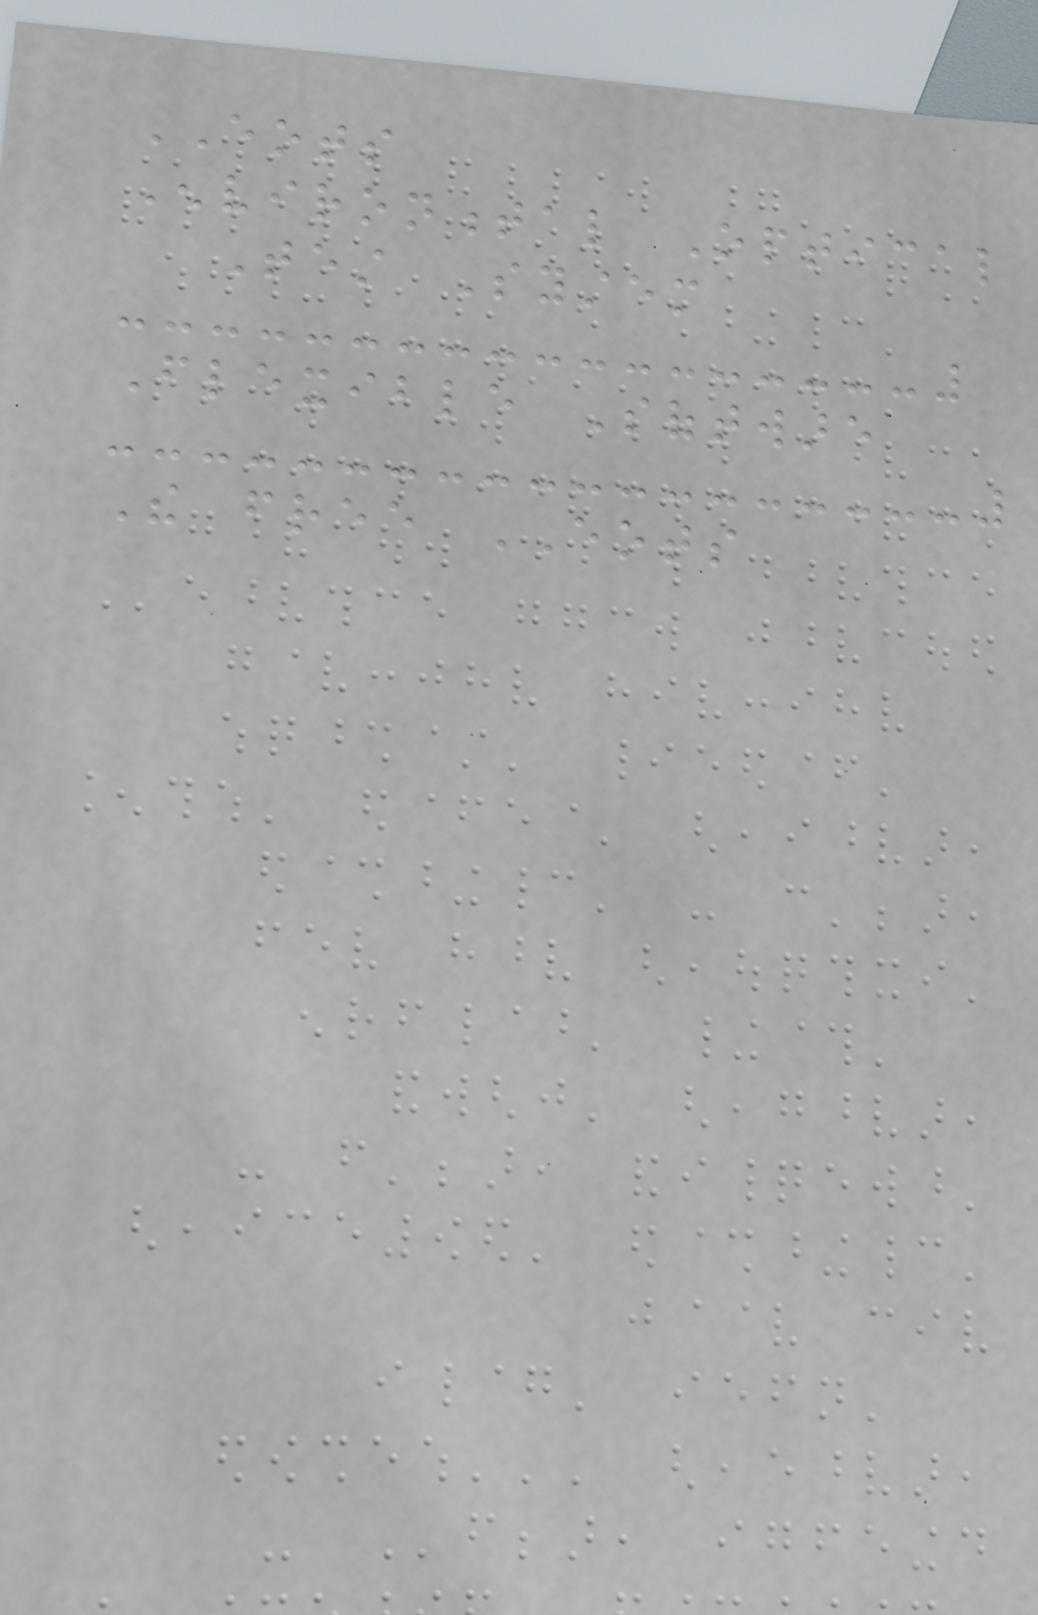EOTS
Environmental Optical
Test System
Flexible Software
The free EOTS
